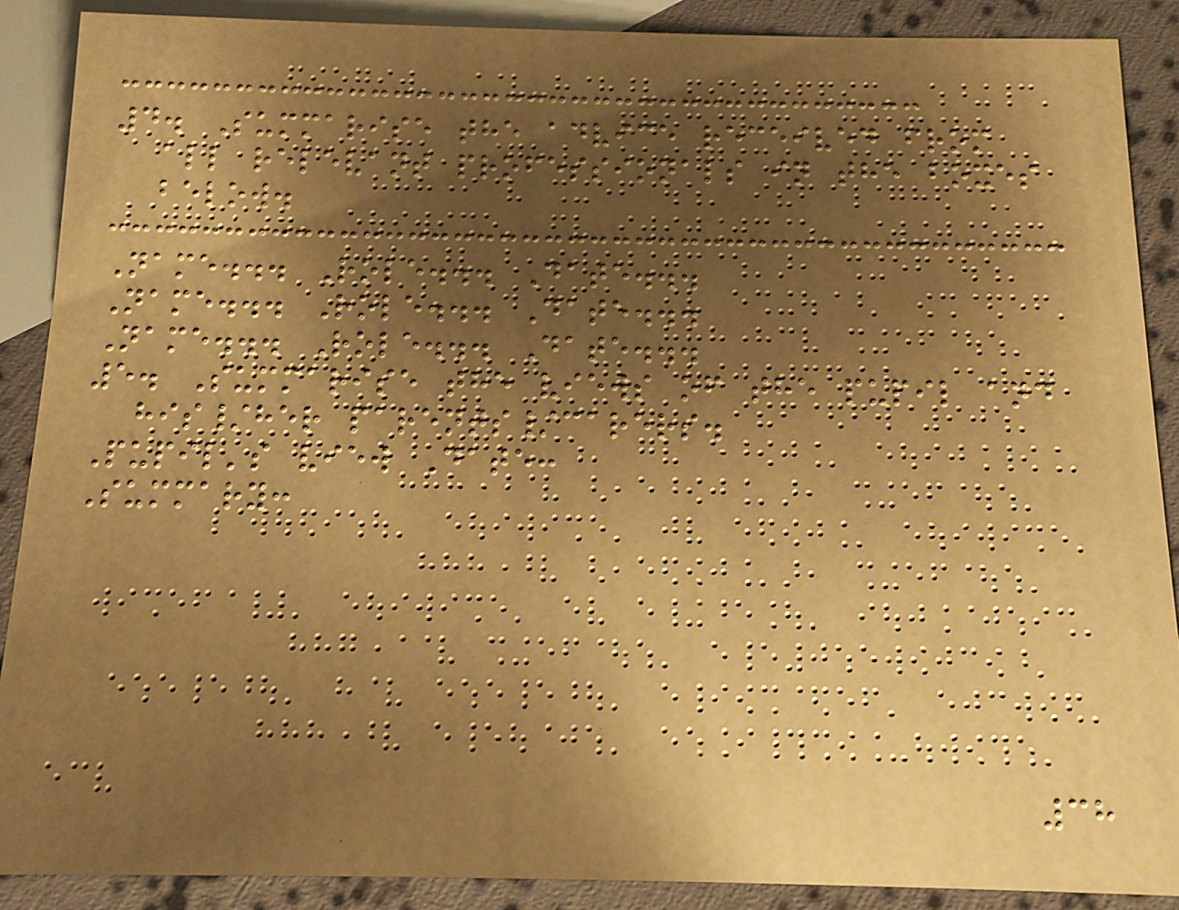4. Summarise the advice received from
all relevant professionals in the boxes
below.
Name... Role... Date...
Name... Role... Date...
Name... Role... Date...
5. Summarise the views of the pupil and
his/her parents/carers.
Pupil's view Date:
Summary:
38
